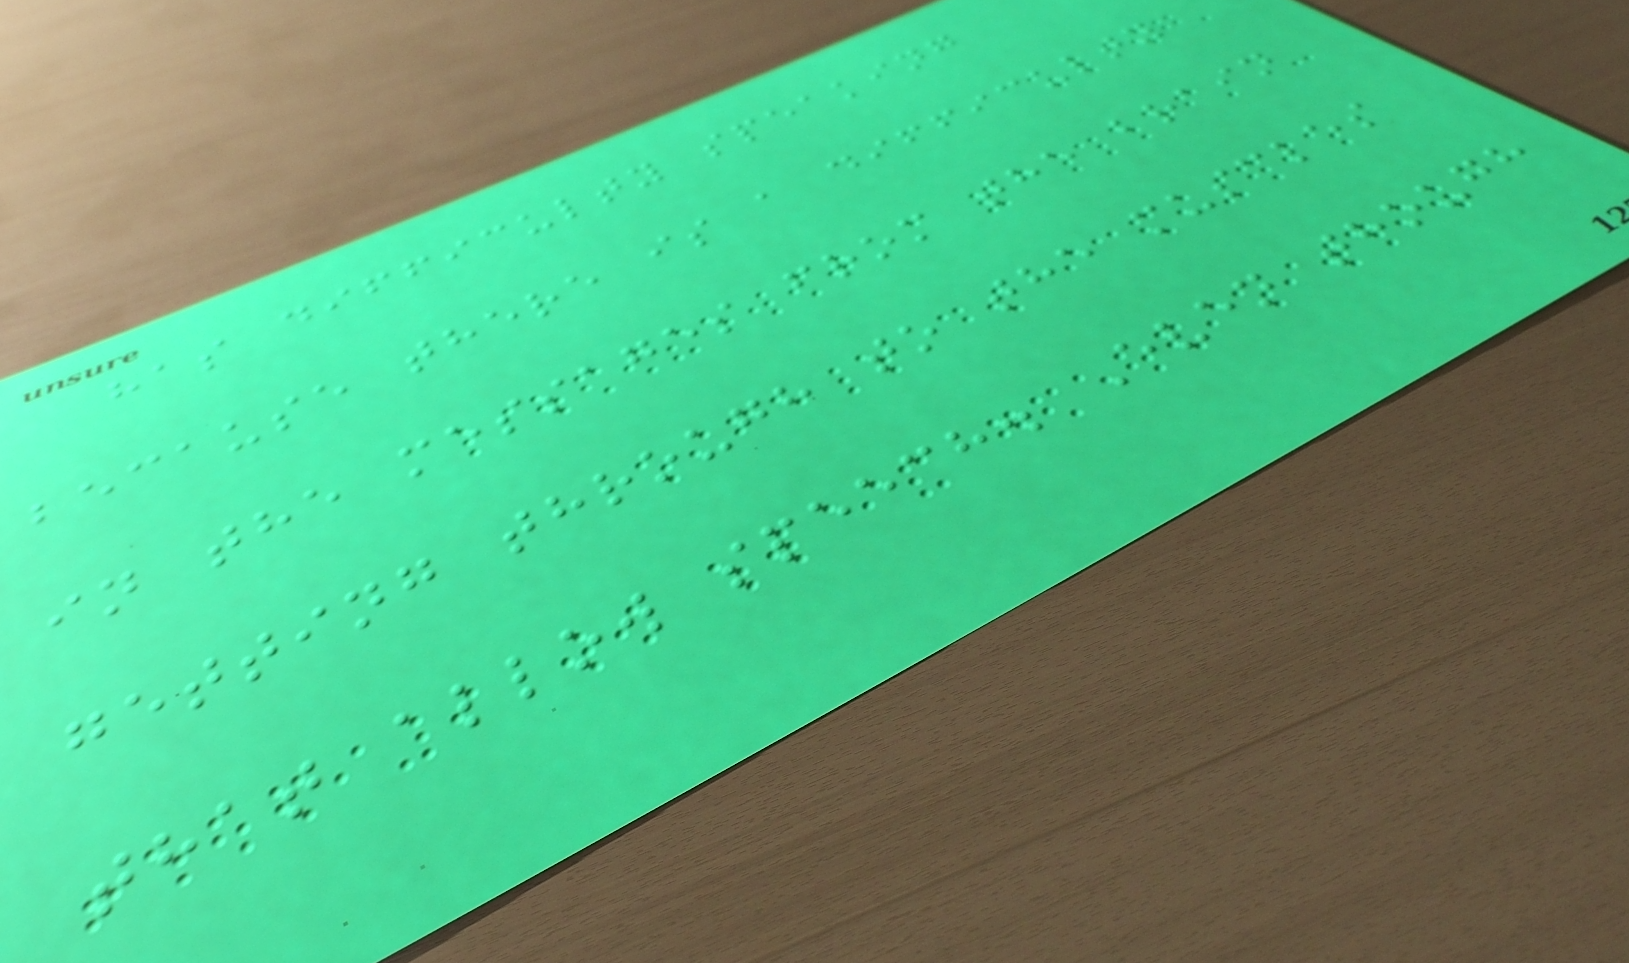has difficulty speaking
because there is a difficulty
in the messages from the brain
getting through to the muscles
that allow speech. Even though
